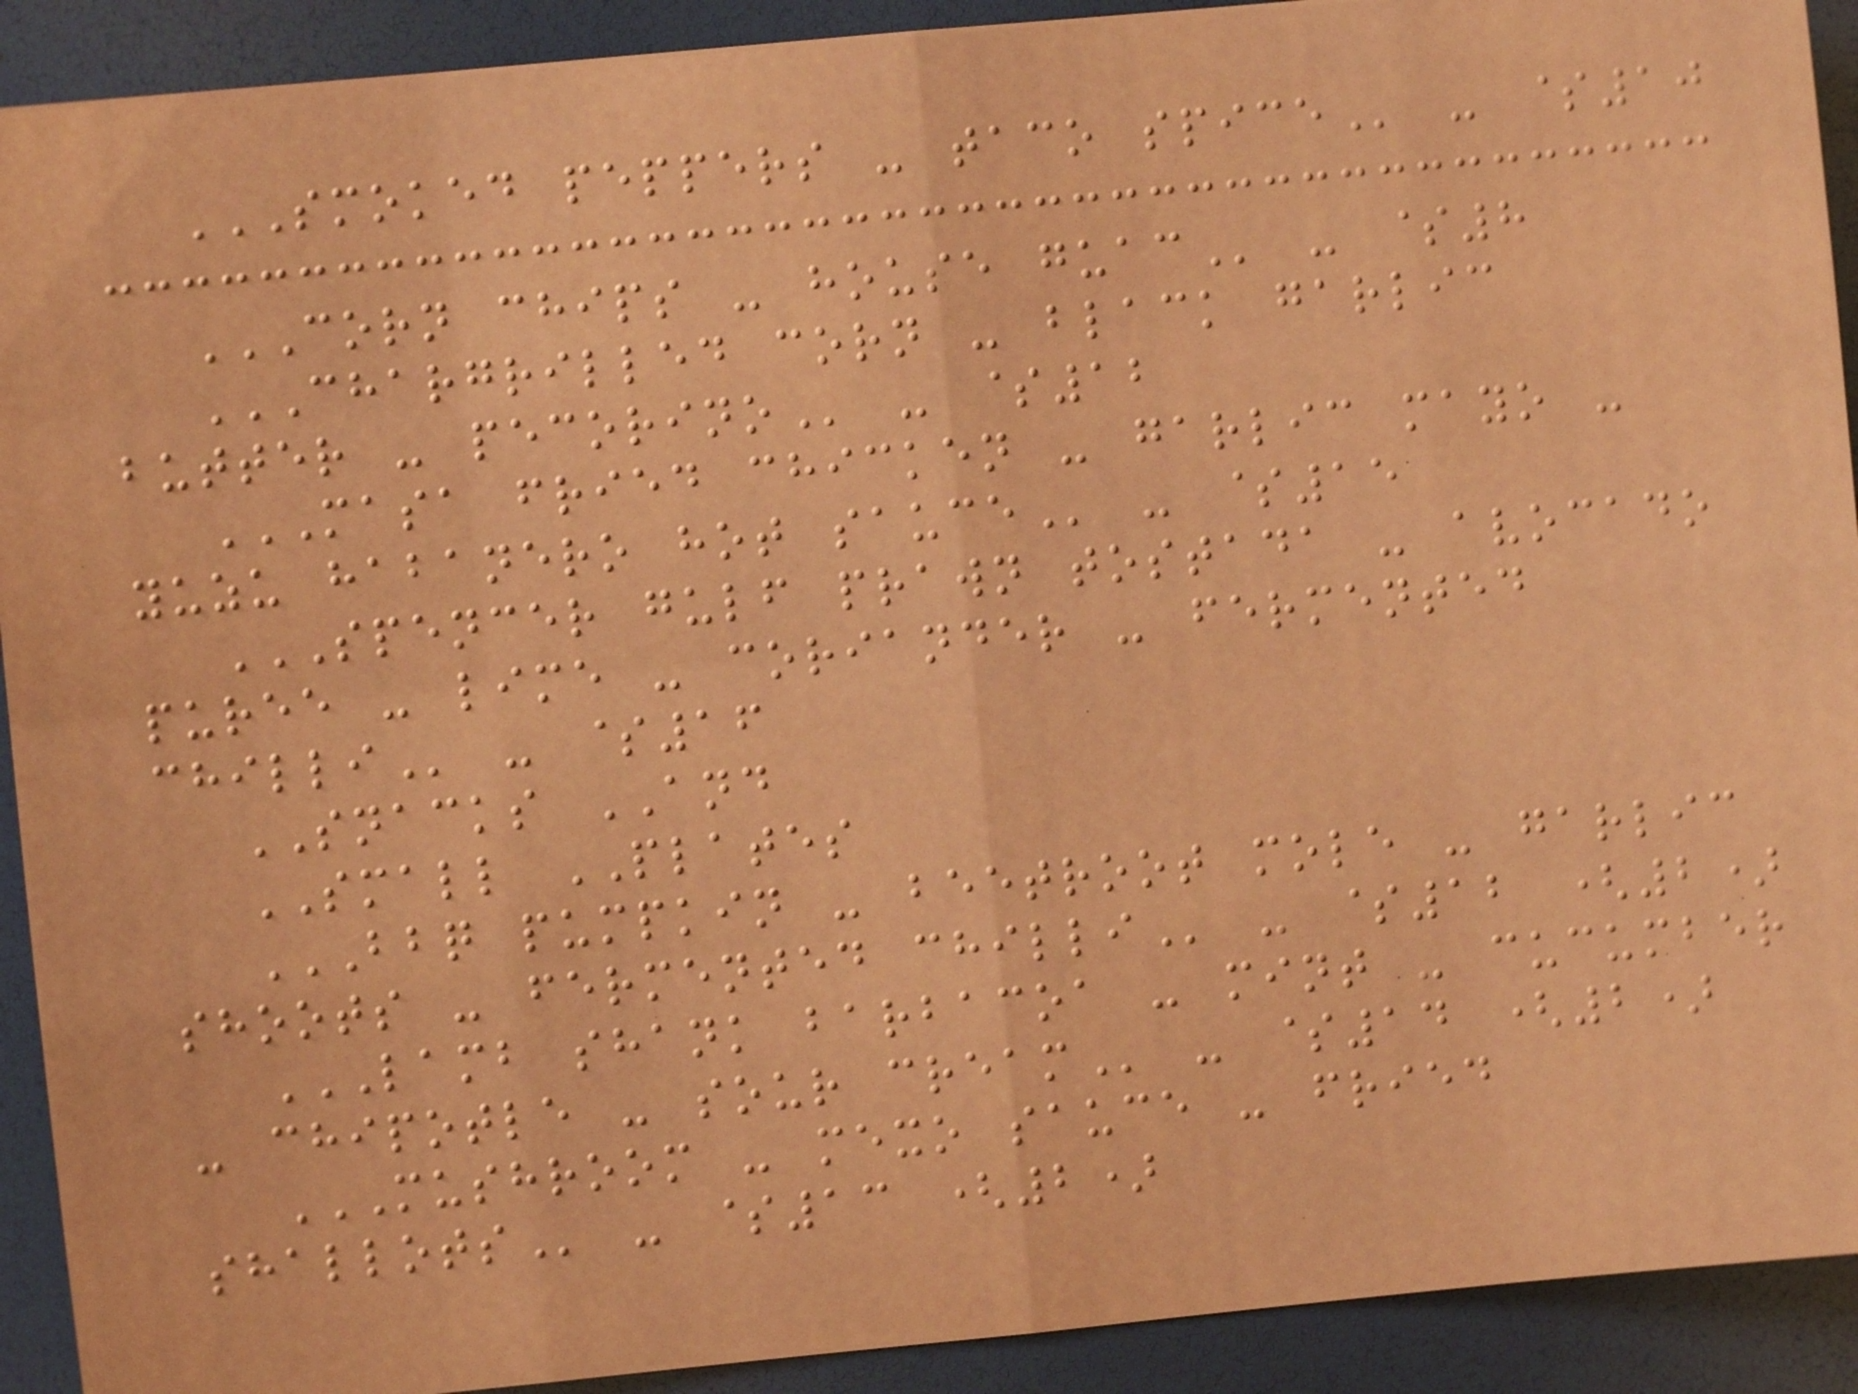SMOKED PEPPERS - TACO SPICE - $10
CORN CHIPS - HOUSE GUAC - $8
CHARGRILLED CORN - BLACK GARLIC
BUTTER - PECORINO - $12
MASA FRIED CHICKEN - GARLIC MAYO -
YUZU HABANERO HOT SAUCE - $15
SPENCER GULF PRAWN TOSTADA - AVOCADO
PUREE - LIME - CORIANDER - FERMENTED
CHILLI - $16
SNACKS AND
SMALL PLATES
BBQ PUMPKIN - BEETROOT MOLE - GARLIC
SHOOTS - FERMENTED CHILLI - $12 (2)
LAMB SHANK BARBACOA - MINT - CUCUMBER
- CHIPOTLE - SOUR CREAM - $14 (2)
MUSHROOM - MEXO SAUCE - FRIED
SHALLOTS - $13 (2)
